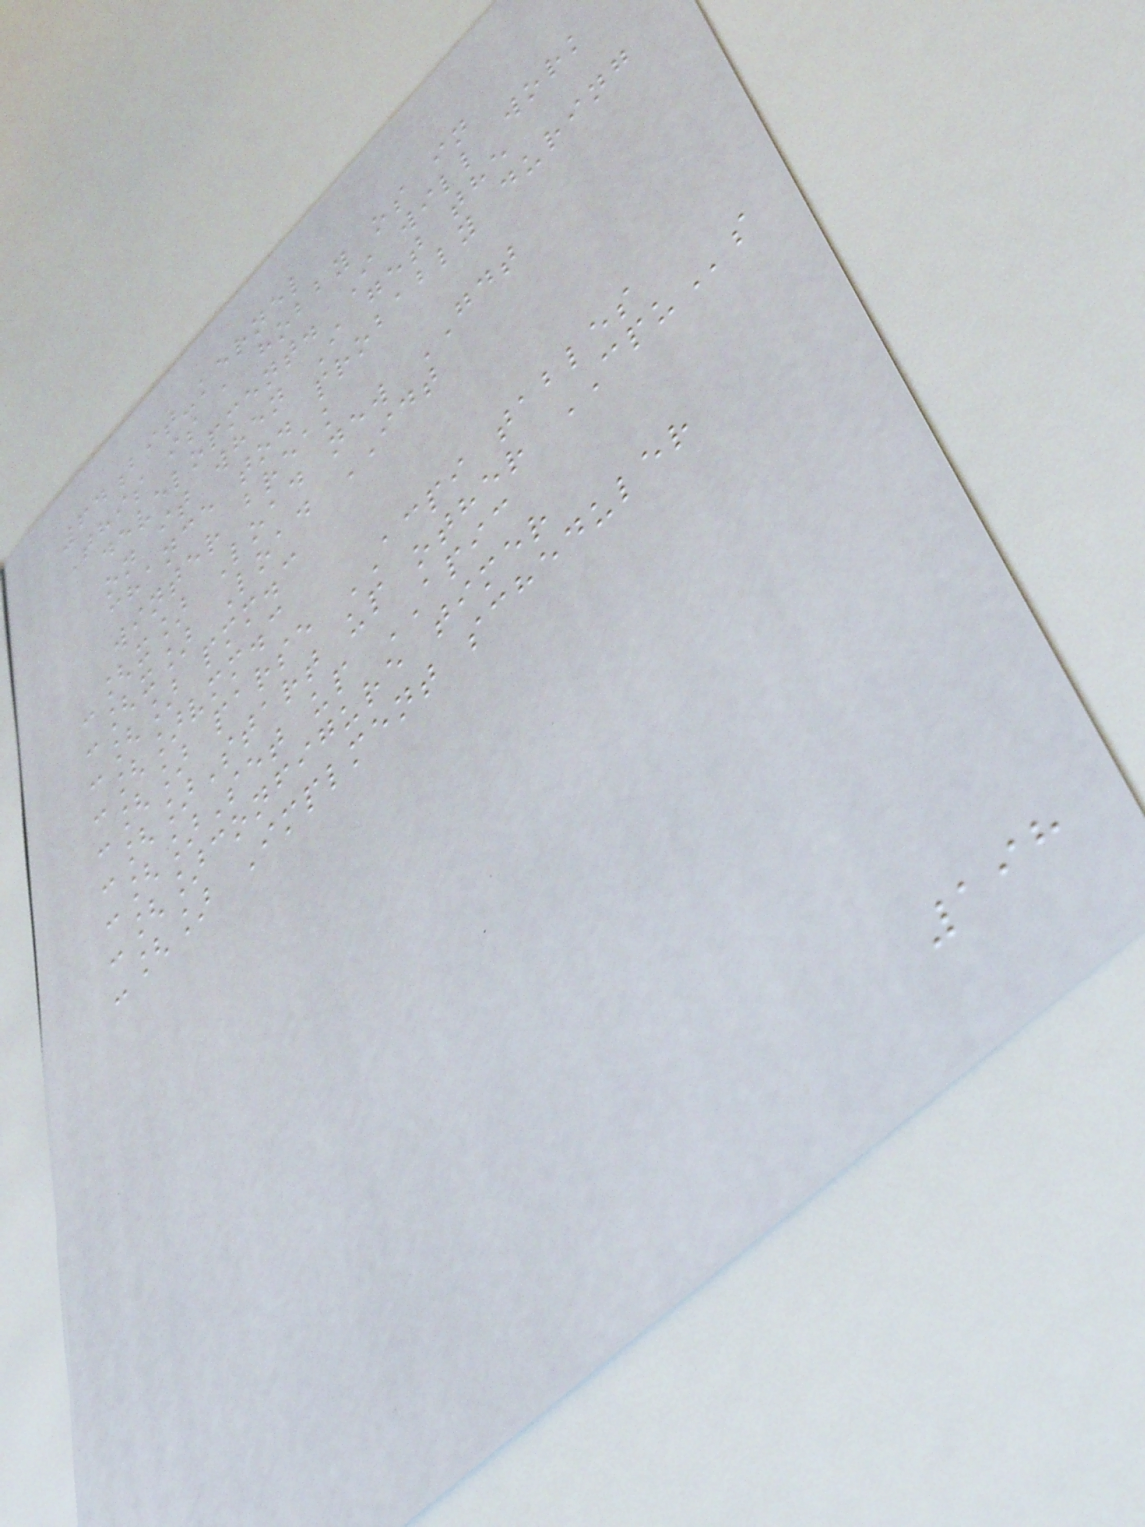64bit-kernel
This is a hobby os in
development. I will work
on it when I get the
chance to. probably during
winter break
-[x] Load new GDT
-[x] Load IDT
-[] pmm.c
-[]vmm.c
-[] parse ACPI tables
-[]Start up other CPUs
-[]Set up APIC
-[]configure timer
-[] Implment scheduler
198
